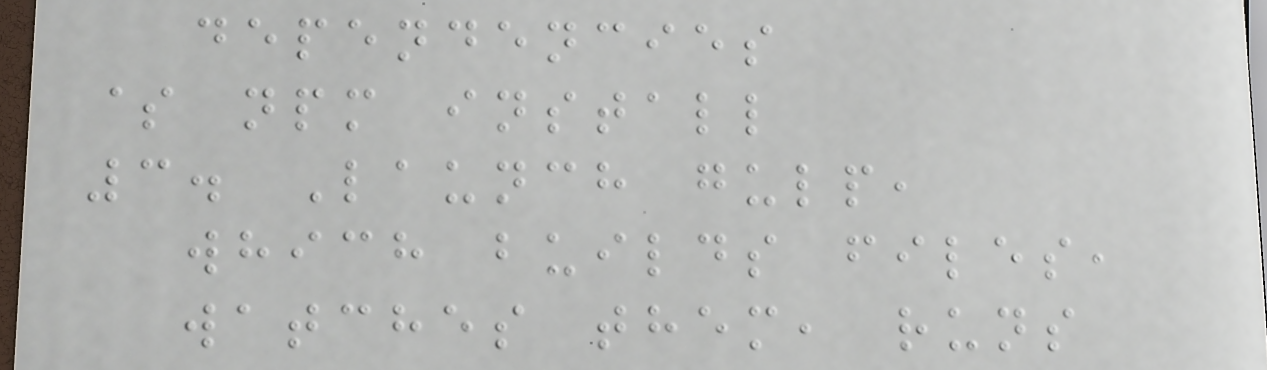dependencies
$ npm install
3. Launch gulp,
which builds files,
watches them, runs
